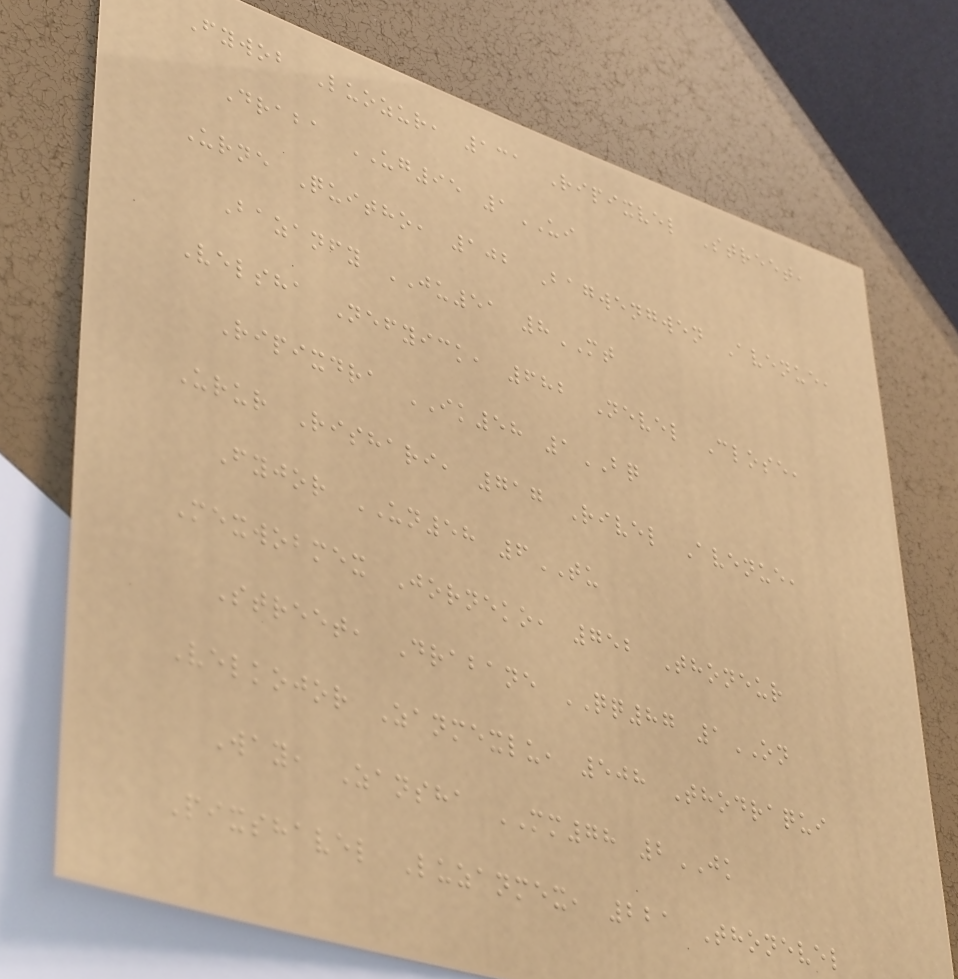Fywob Luozur, 131 Ripixvel Street,
Draba UG95 1UI
Urne Quitho, 102 Bagwengwen Avenue,
Bazanfy JU51 8MT
Velsha Nefyick, 682 Nevel Close,
Ripixdra IK58 1BQ
Urur Rishari, 717 Rivel Avenue,
Fyjor UN58 6TU
Mexwobmex Jorneko, 752 Thoneur
Street, Drabane QQ87 1ON
Velkojor Zanmexlu, 508 Thodraqui
Way, Zansha MM78 2JK
Pixshavel Luzanmex, 221 Thonevel
